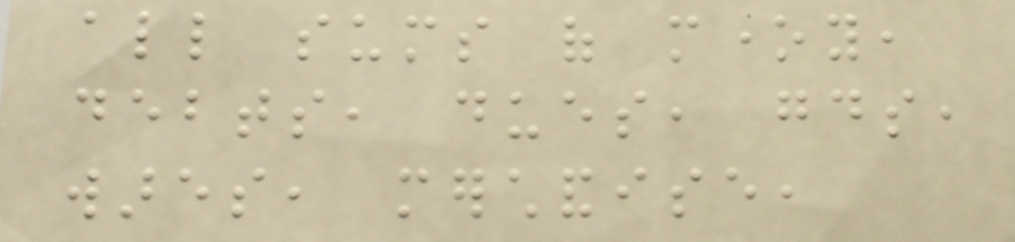all sums of money,
debts, dues, goods,
wares, merchandise,
